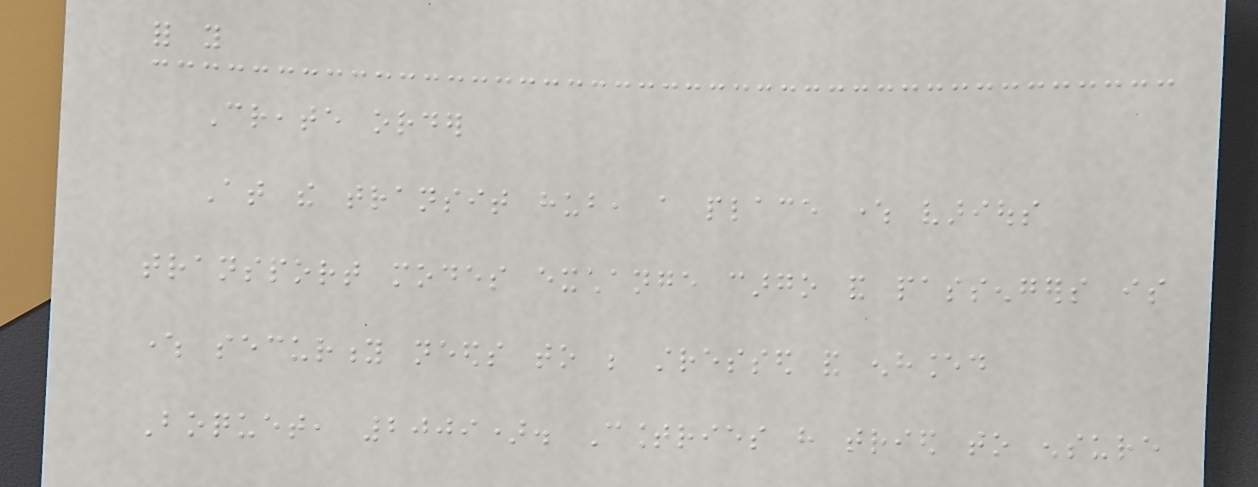for you
Create order
At the transit hub, a place where various
transport modes exchange cargo and passengers is
where security needs to be stressed and enhanced
Boquet, 2009). Countries have tried to ensure
